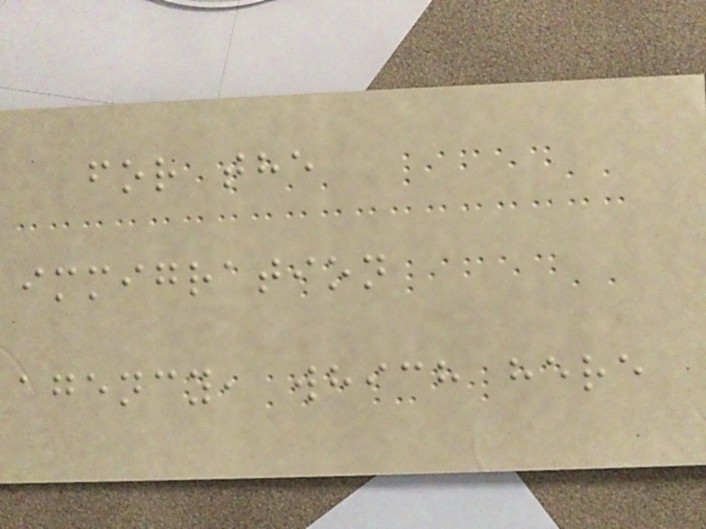for the
immigration
agency, which here
